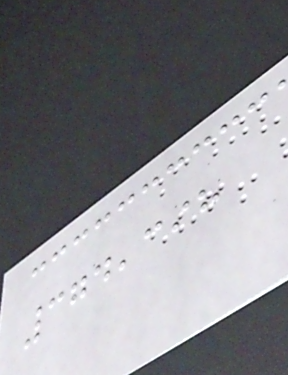374,398
